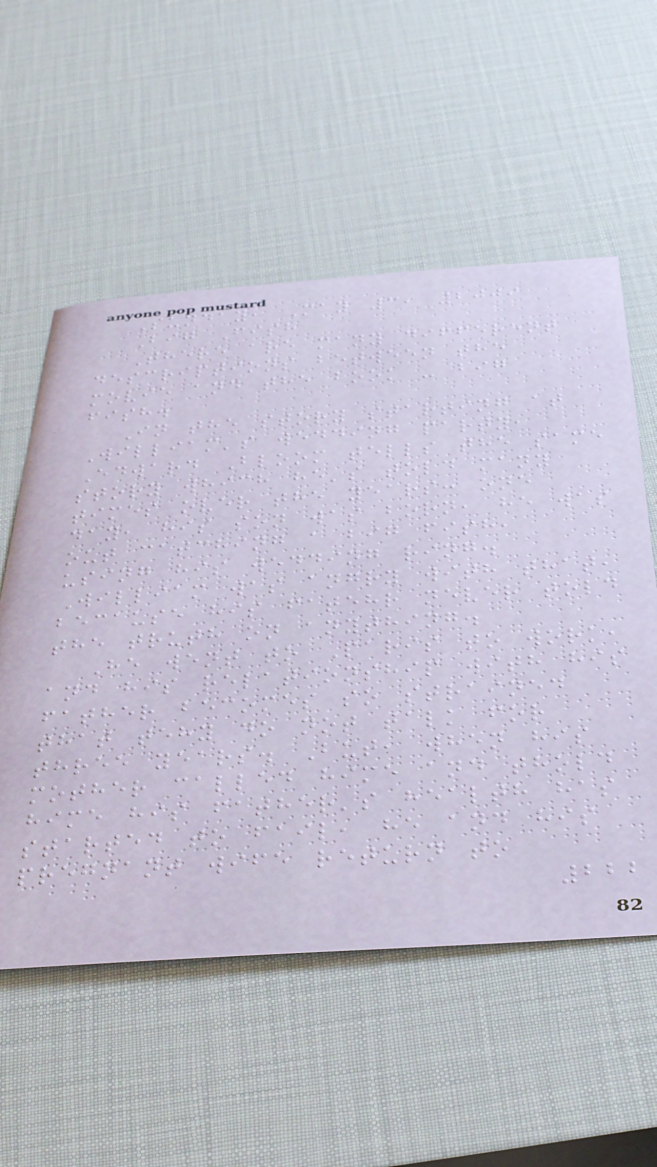Sunday, May 3, 2009
Big Fish
There are many different
descriptions between the
movie and the book - big
fish.
In the story starting at
William's wedding party,
Edward Bloom tells the same
story which he's told many
times over the years: one
day, his son was born, he was
out catching a big fish,
using his wedding ring.
William was angry with that,
because his fatehr never told
the truth on anything.
He went to Paris to work,
and his relationship with his
father becomes so strained
that tehy do not talk for
three years. But, when his
mother called hime and thold
hime his father's health has
started to fail, he and his
pregnant wife return to
222
